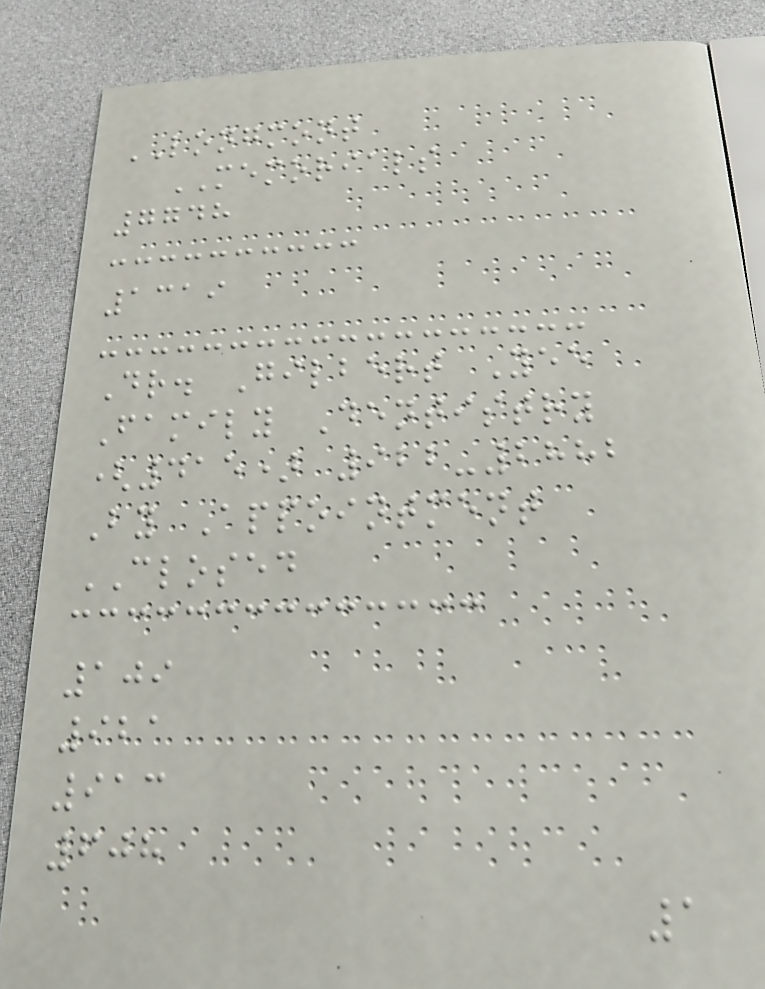LONGMONT
MEMORIALS
7748
1319
Dr. Gilbert Yee
Family Dentistry
(415) 922-2882
By Appointment
CLOSED
109
921
913
608
1
